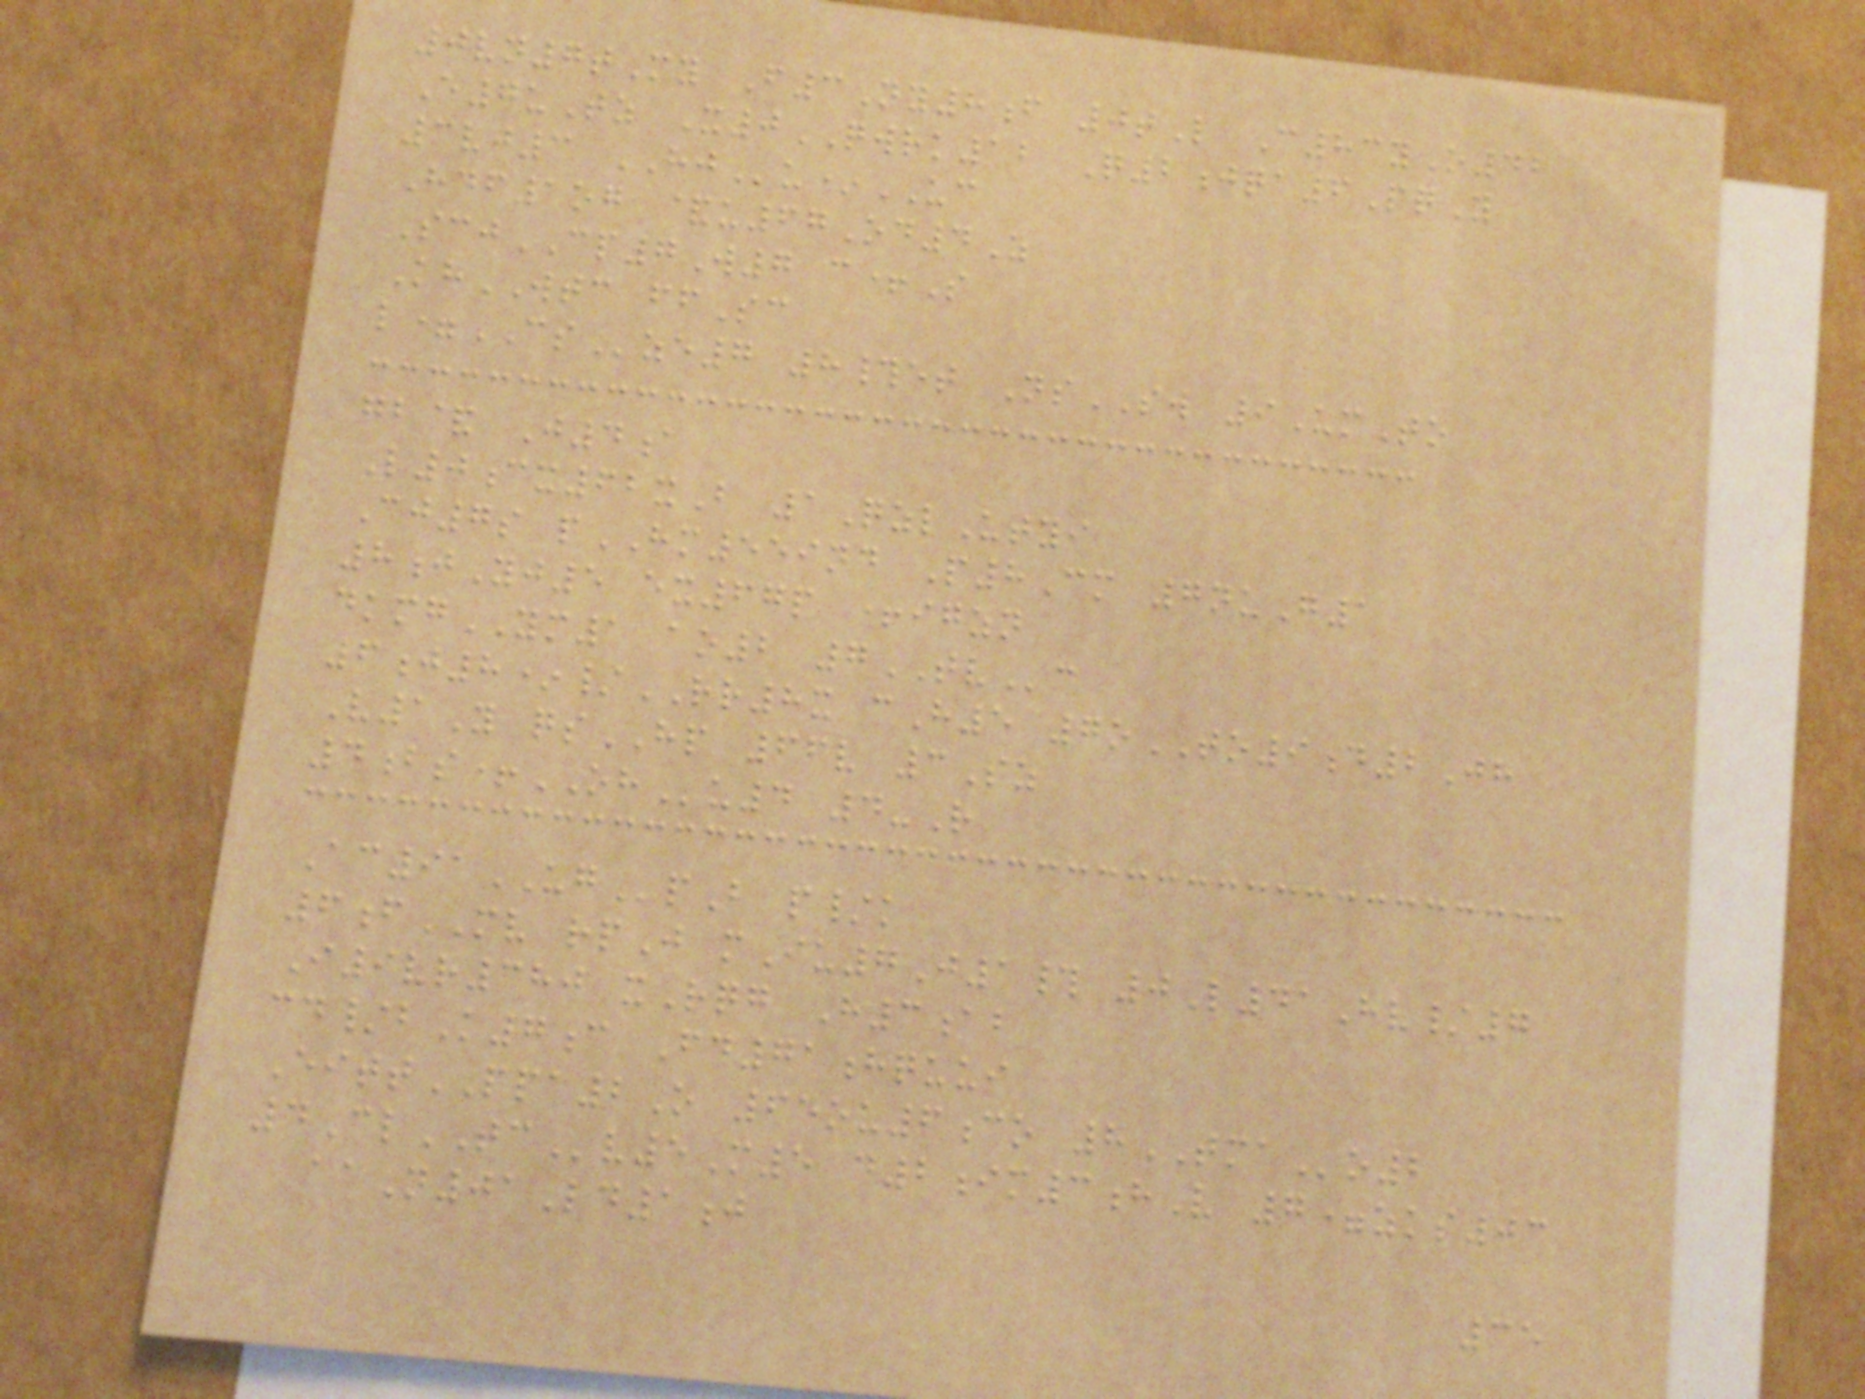0vn7tMy F3Ny8f 0tL C83yO42
E7uTz X0QWRK12 Q2jqa6PqY
3vj3 HJu*UC
Hdf1og &u67Od4Z
ScjCP7W7 c+S
KhWTC ffSc
l=CSze7 8#et NsSW 9UmTo
gb& J4a
L0cx62xB 1QzlUtyi
Cj7s pHM559nd P8Cm 7nuG1
8jYj5 ex67p +igzn
dkmgYM1 ao2 7TVc
6j8*/RR8x cH5 7oTO9d2Jh
V1Y qsHP 66v 3Sz
4bs+OHu4 4-R
Ac91UGpB p/k
6fMV rpJ mIu7J1# 0L41Hv/7
I9vr380 xRqg H3ab
cd/bK7c Fd71hquui
EittPPA2O 65ou6co 8TMAo2
4ClTCv5M5 d2im3hV 7=zks03
aaN01Ld1j
35
